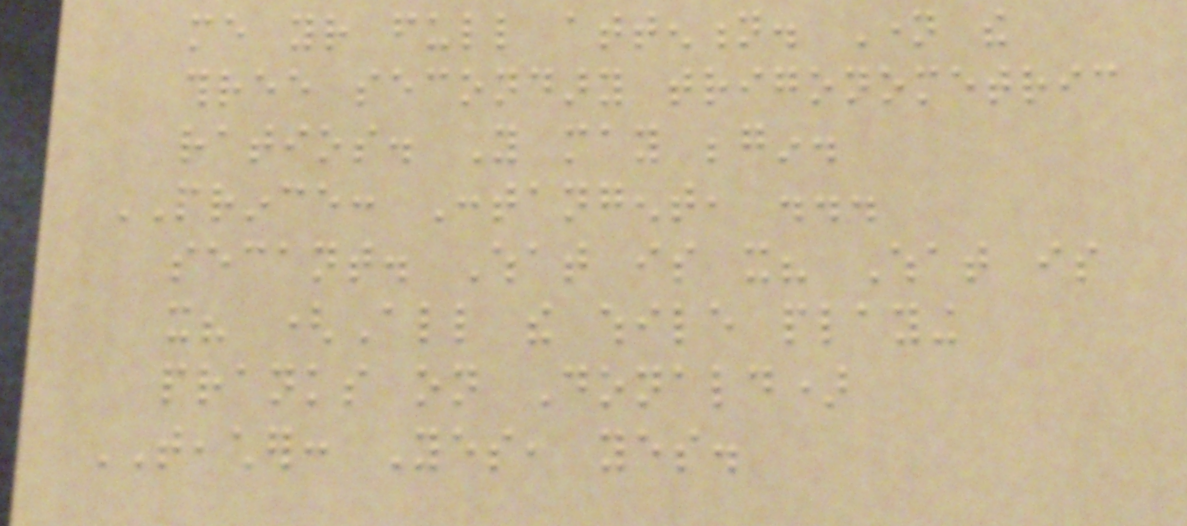me your full attention. Name the
three secondary trigonometric
ratios. You may begin.
PRINCE: Contangent, ...
secant. What is it? What is
it? (All the while playing
pranks on Donald)
TEACHER: Yes, yes.
